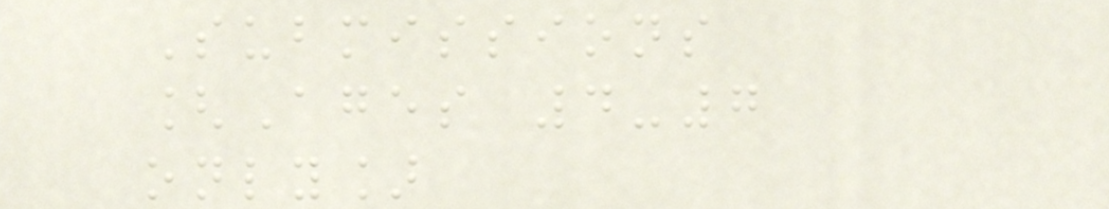Submissions
[Ages 4-7
only]
